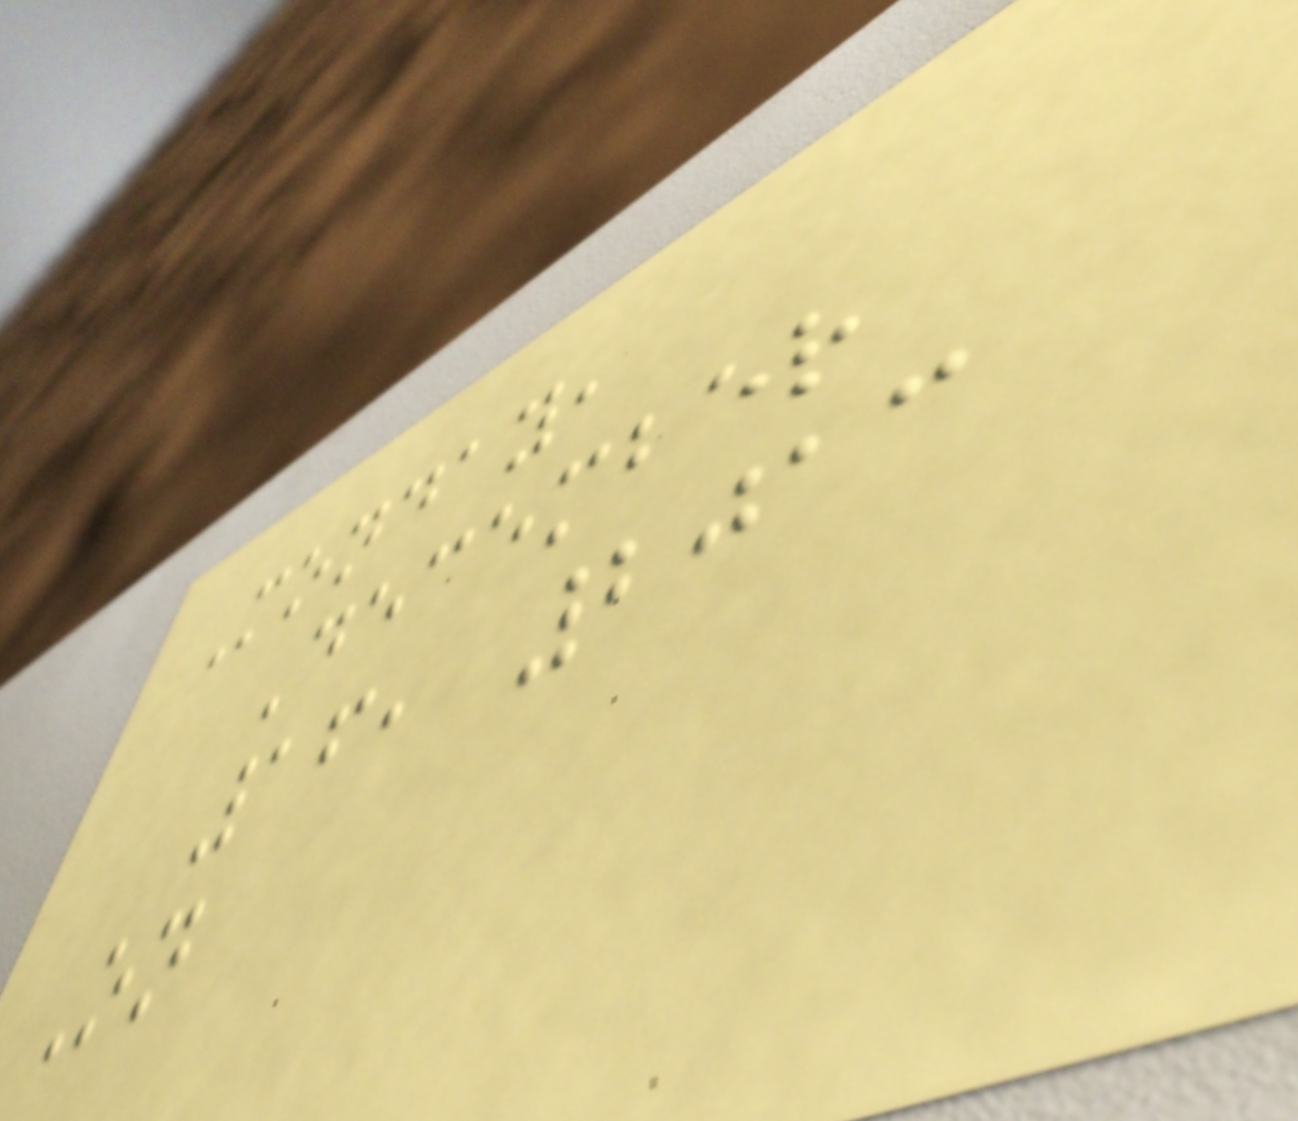Monday,
December
16, 2013
On
